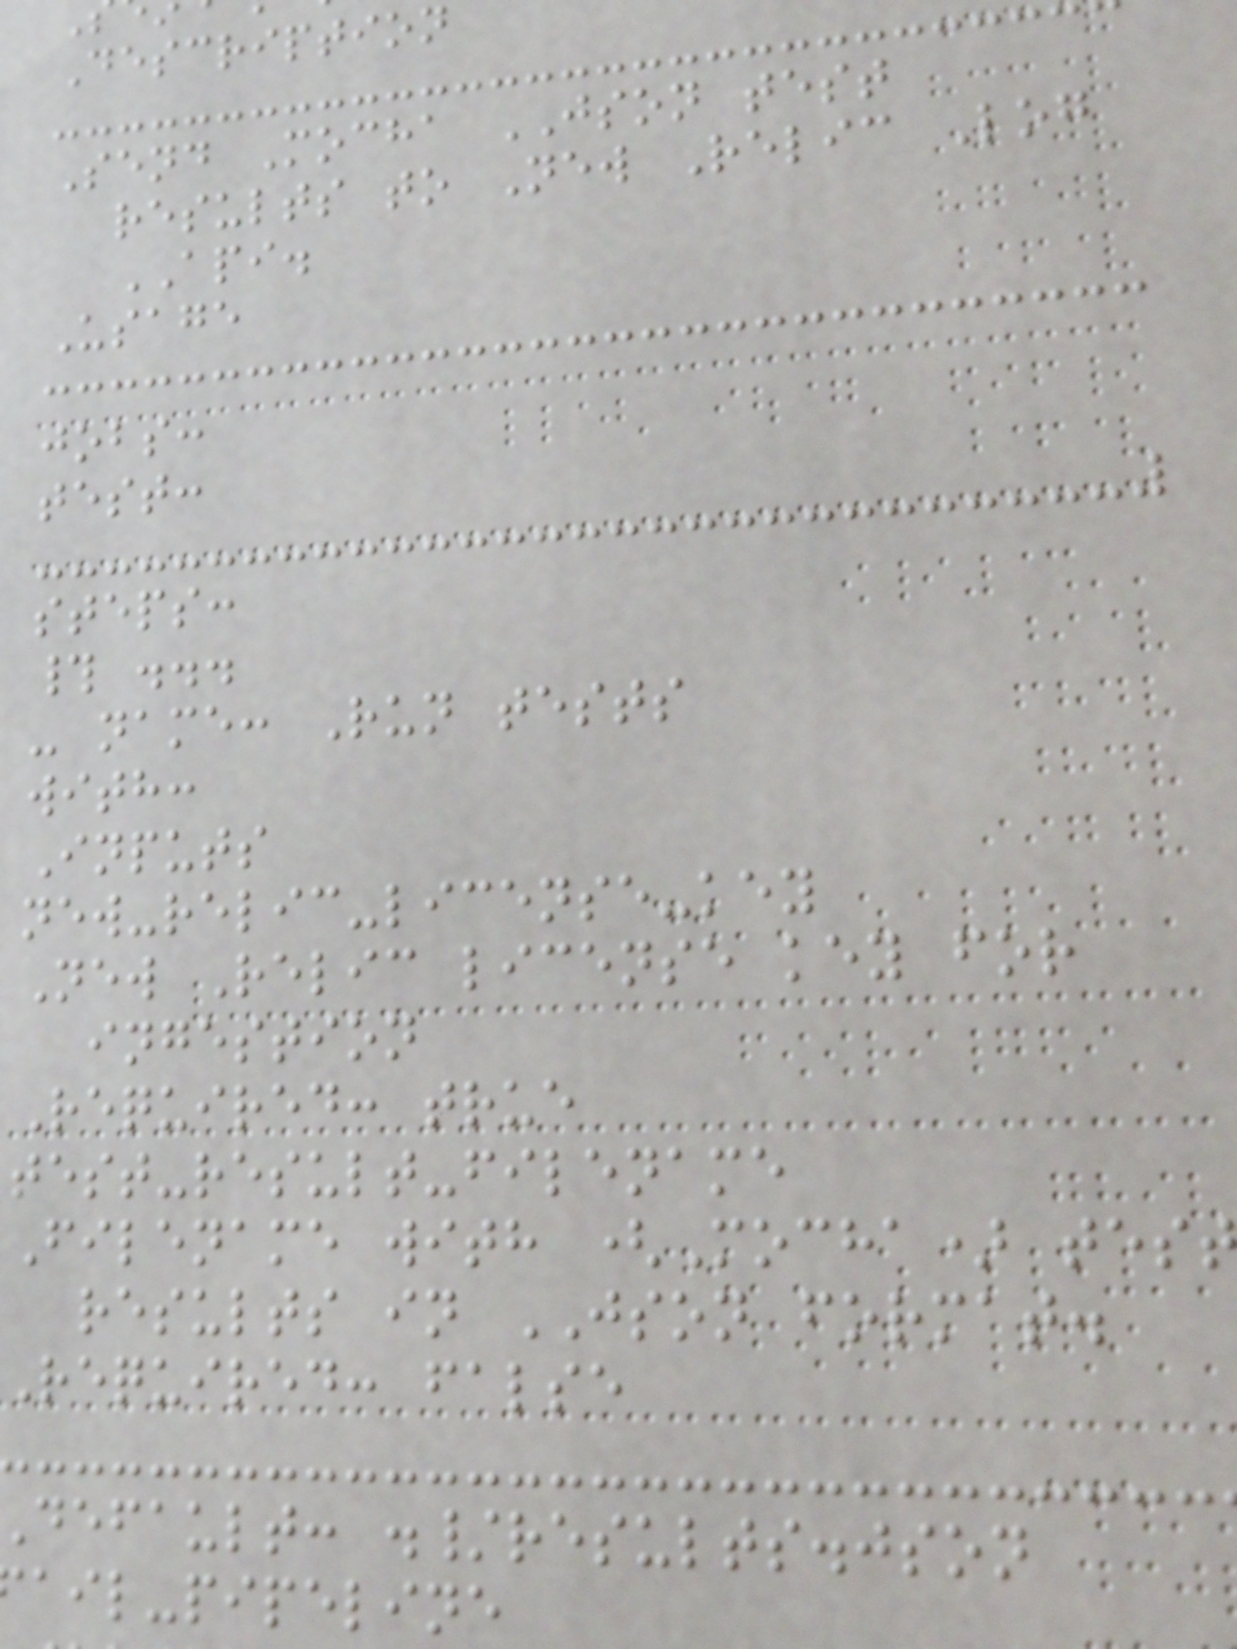Description
Send Mocha JSON test
results to New Relic Log
API.
Usage
jobs:
test:
steps:
# ...
- name: Run tests
with:
Inputs
new-relic-license-key
New Relic license key for
ingestion
Required: true
test-result-filename
Filename with (Mocha) tes
results in JSON format.
Required: false
default: ./results.json
ail-pipeline
